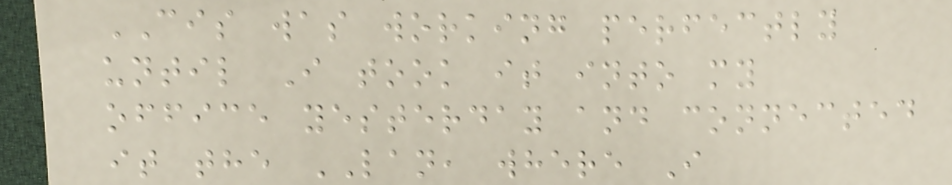CIS was working perfectly
until I took it into my
office yesterday and connected
it the LAN, where I
